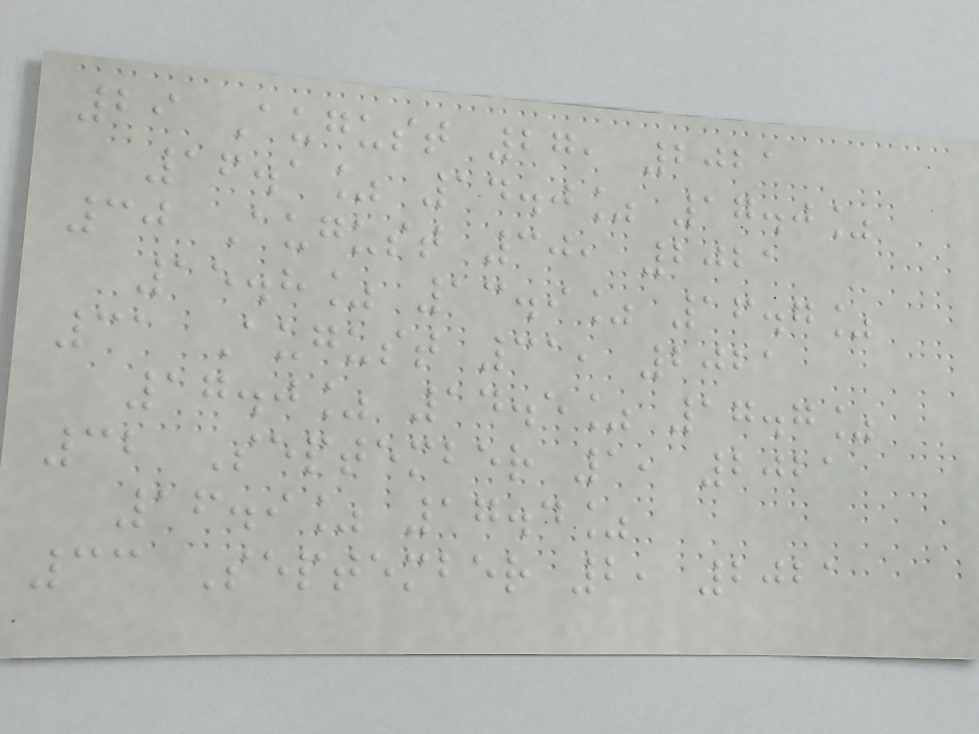29 August 27, 2021
16.1% 14.0% 17.0%
30 August 30, 2021
15.8% 13.9% 16.7%
31 August 31, 2021
17.0% 14.5% 17.7%
32 September 1, 2021
16.9% 17.4%
33 September 2, 2021
